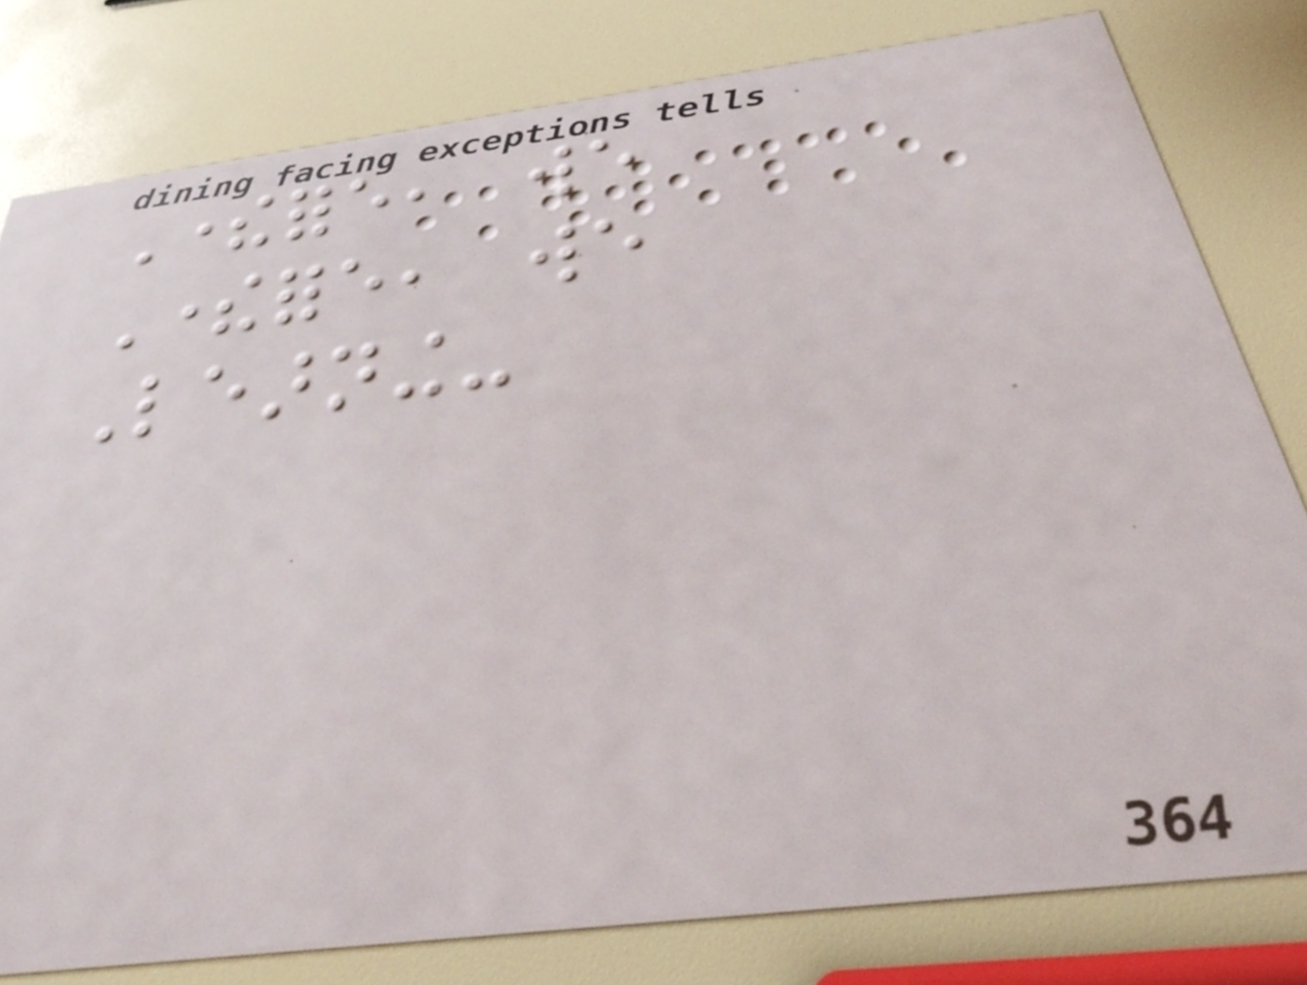Therefore, we
Therefore, we
Learning-
